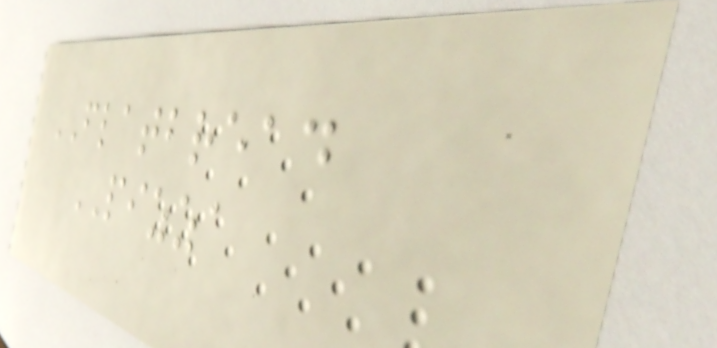FLATBREAD
PIZZA
